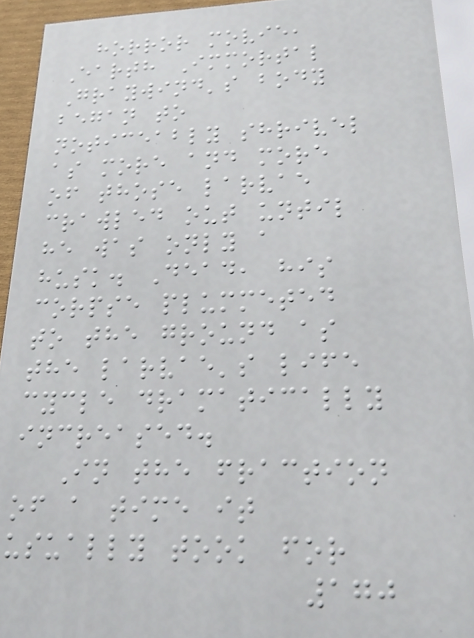horror movie,
Earth Immortal
Graywind's body
began to
noticeably shrivel
as more and more
of those larvae
crawled out until
he was only a
husk. Dead, his
corpse plummeted
to the ground as
the larvae's life
cycle dramatically
increased.
In the fraction
of a time it
usually took for
170
